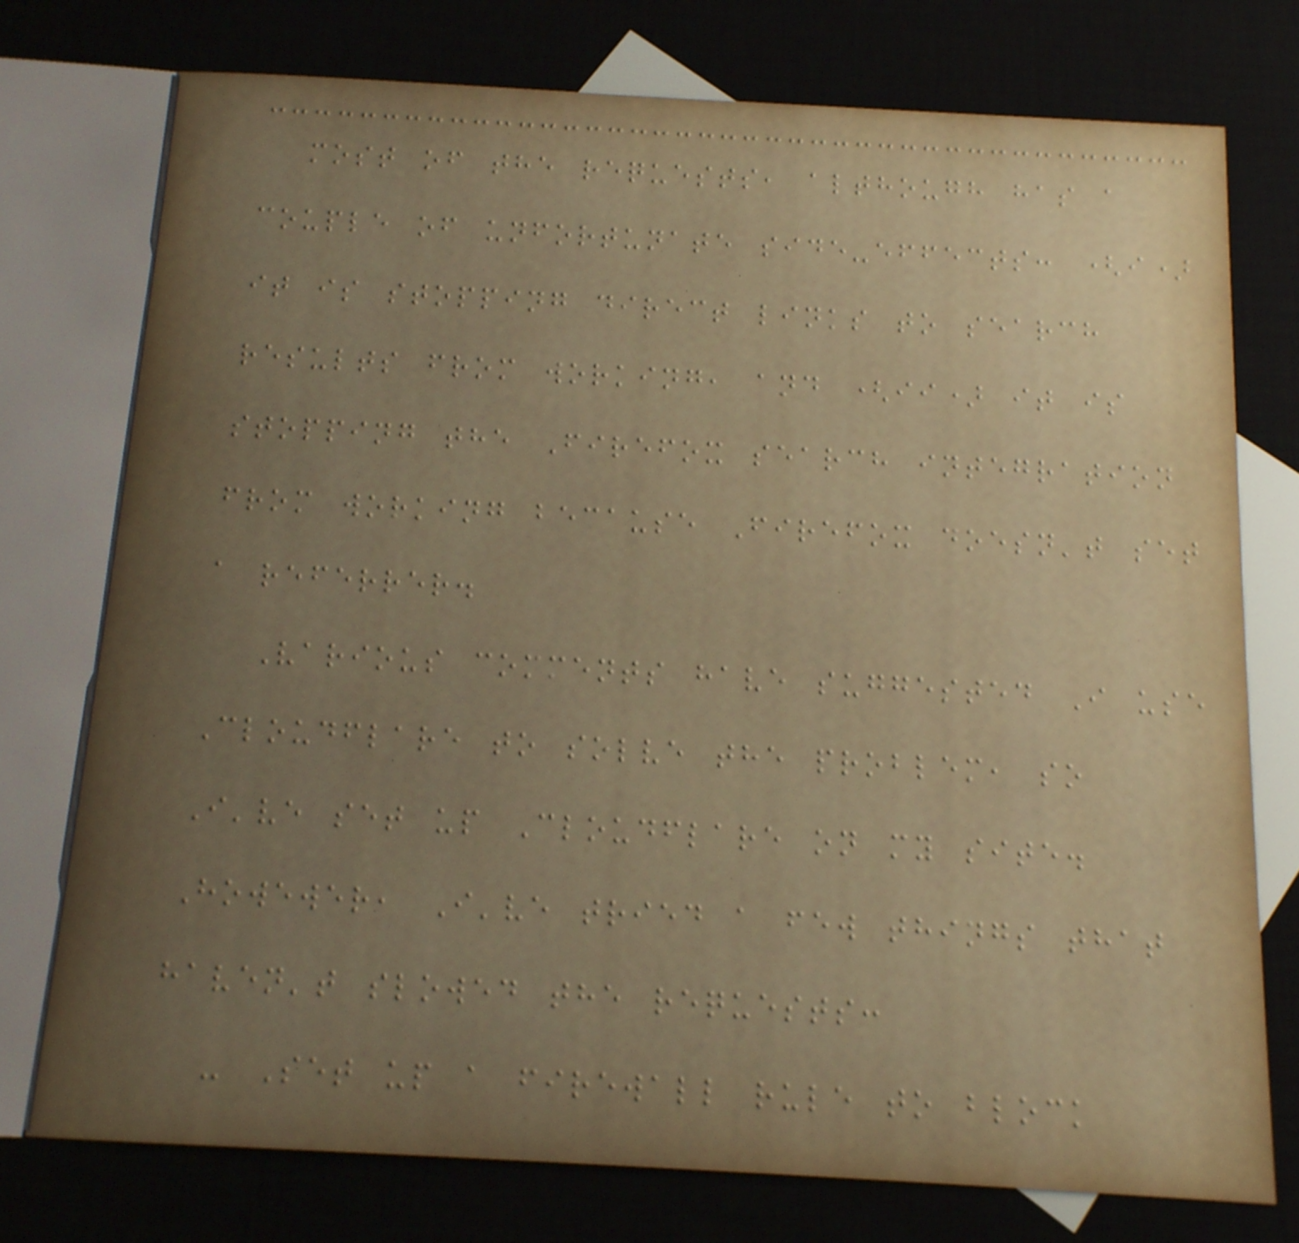most of the requests, although has a
couple of unfortunate side-effects: (i)
it is stopping direct links to search
results from working, and (ii) it is
stopping the Firefox search integration
from working because Firefox doesn't set
a referrer.
Various comments have suggested I use
Cloudflare to solve the problem, so
I've set up Cloudflare on my site.
Howewer, I've tried a few things that
haven't slowed the requests:
- Set up a firewall rule to block
